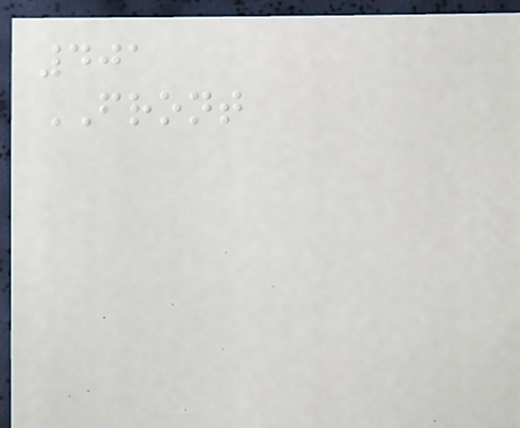401
FRONT
